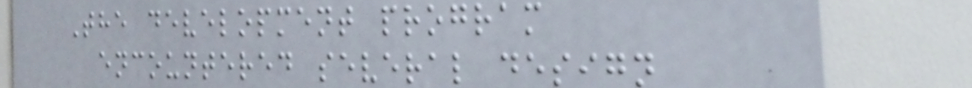The development program
encountered several design
